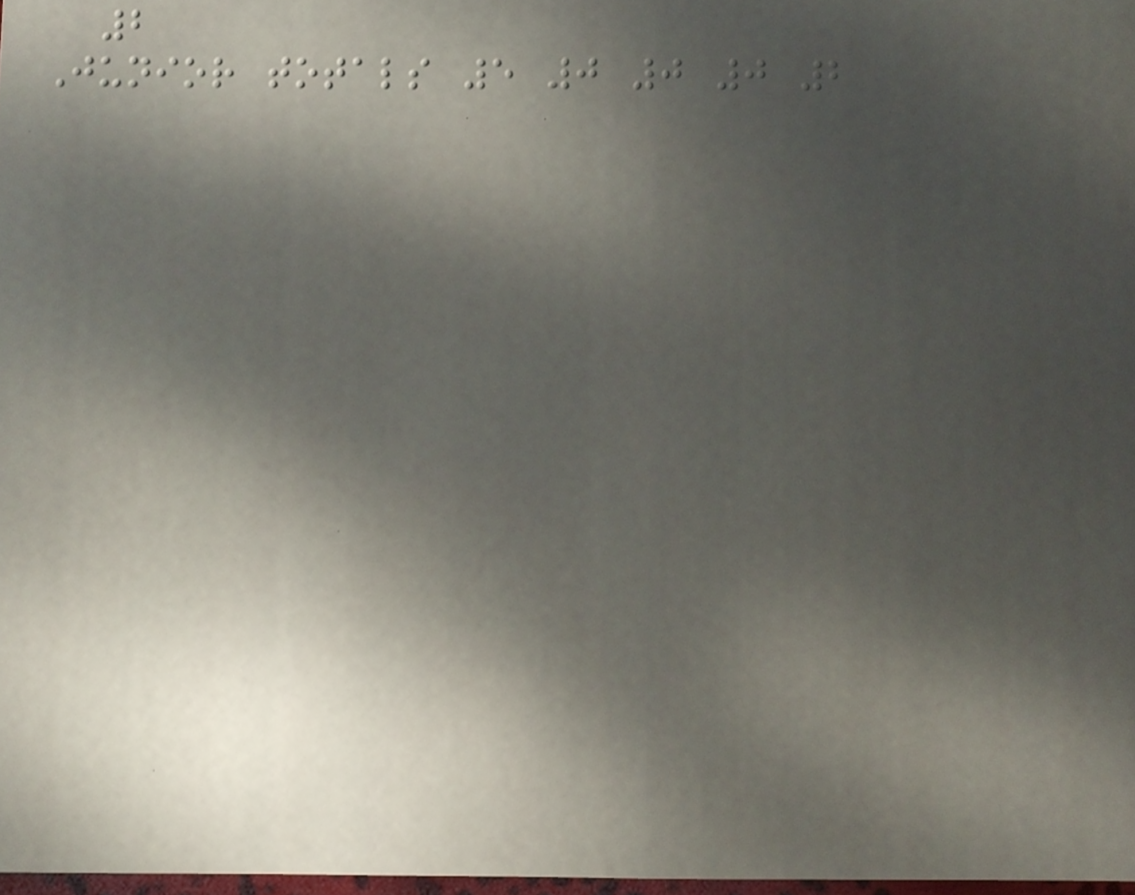2
Junior totals 5 0 0 0 2
